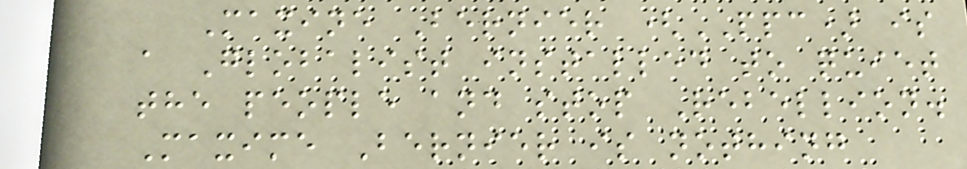Maxine Bernier (PPC) is
a Globalist installed to quiet
the people and stop Rebellion.
Maxime Bernier is nothing
